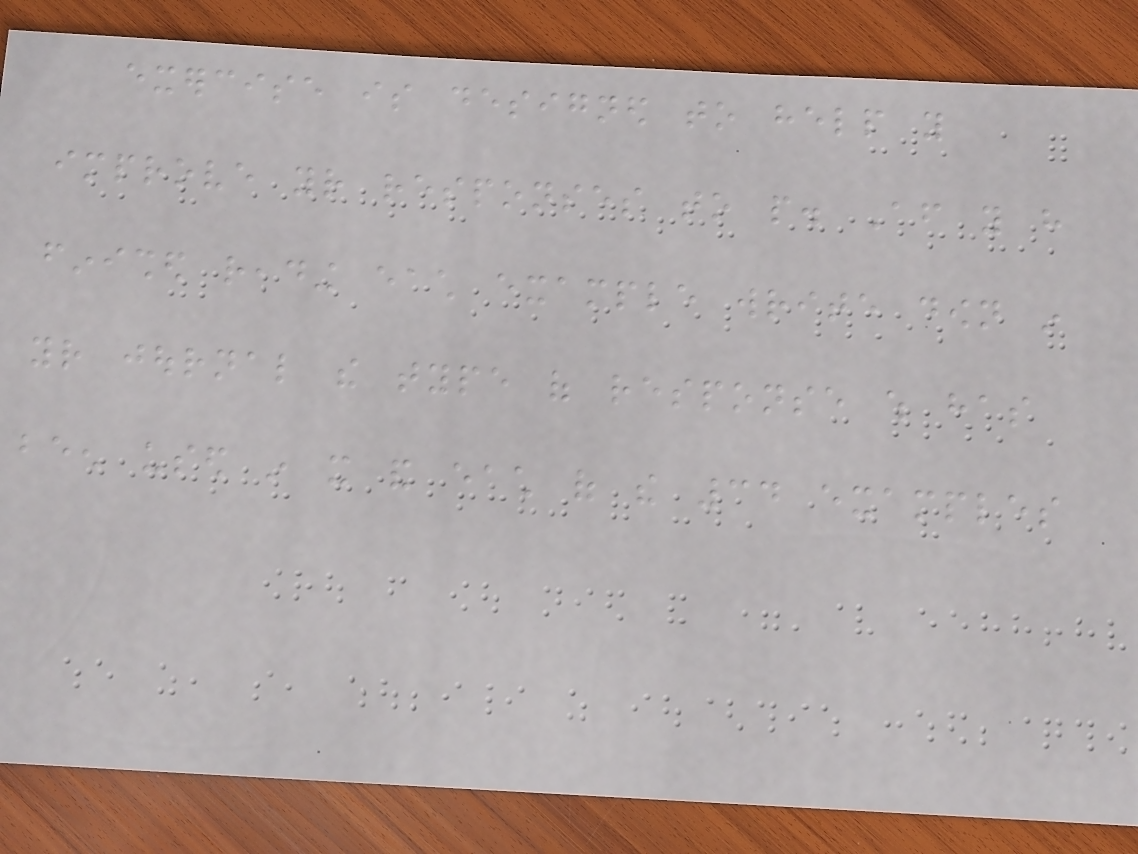exercise is designed to help you
improve your responses to people. After you have
finished reading each example write down in
your journal the type of response which has
been used in it and each of the 34 examples
